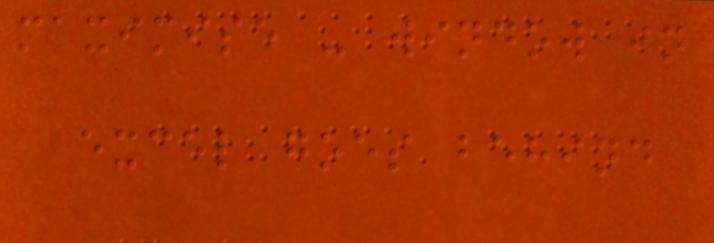maximise - window in
excel goes behind
